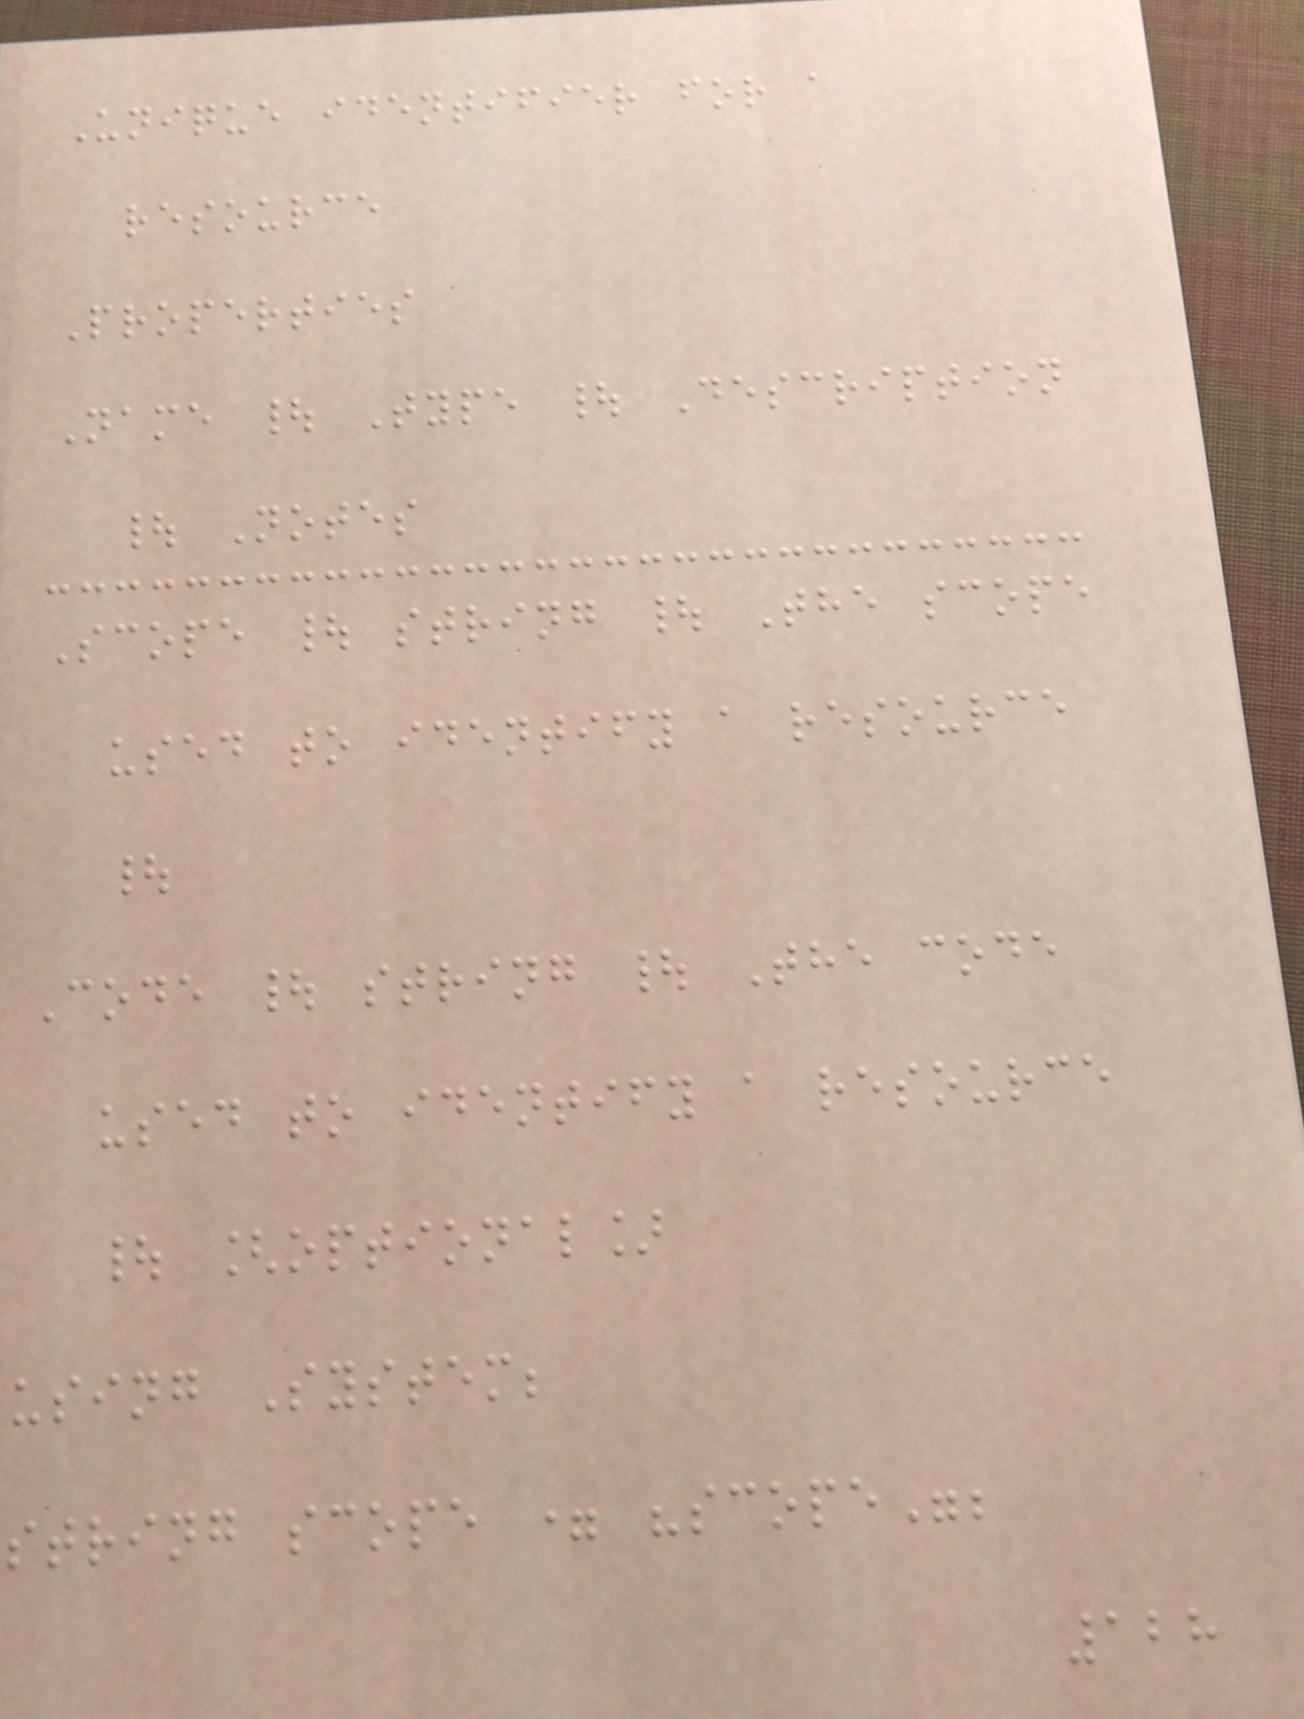Unique identifier for a
resource
Properties
Name | Type | Description
| Notes
Scope | string | The scope
used to identify a resource
|
Code | string | The code
used to identify a resource
| [optional]
using System;
string scope = "scope";
128
